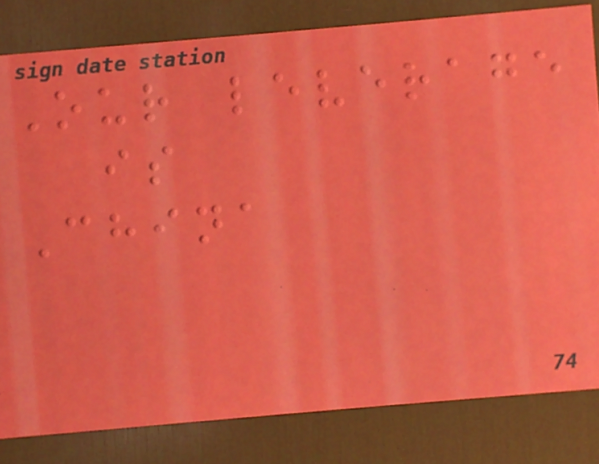Our leverage
is
China
